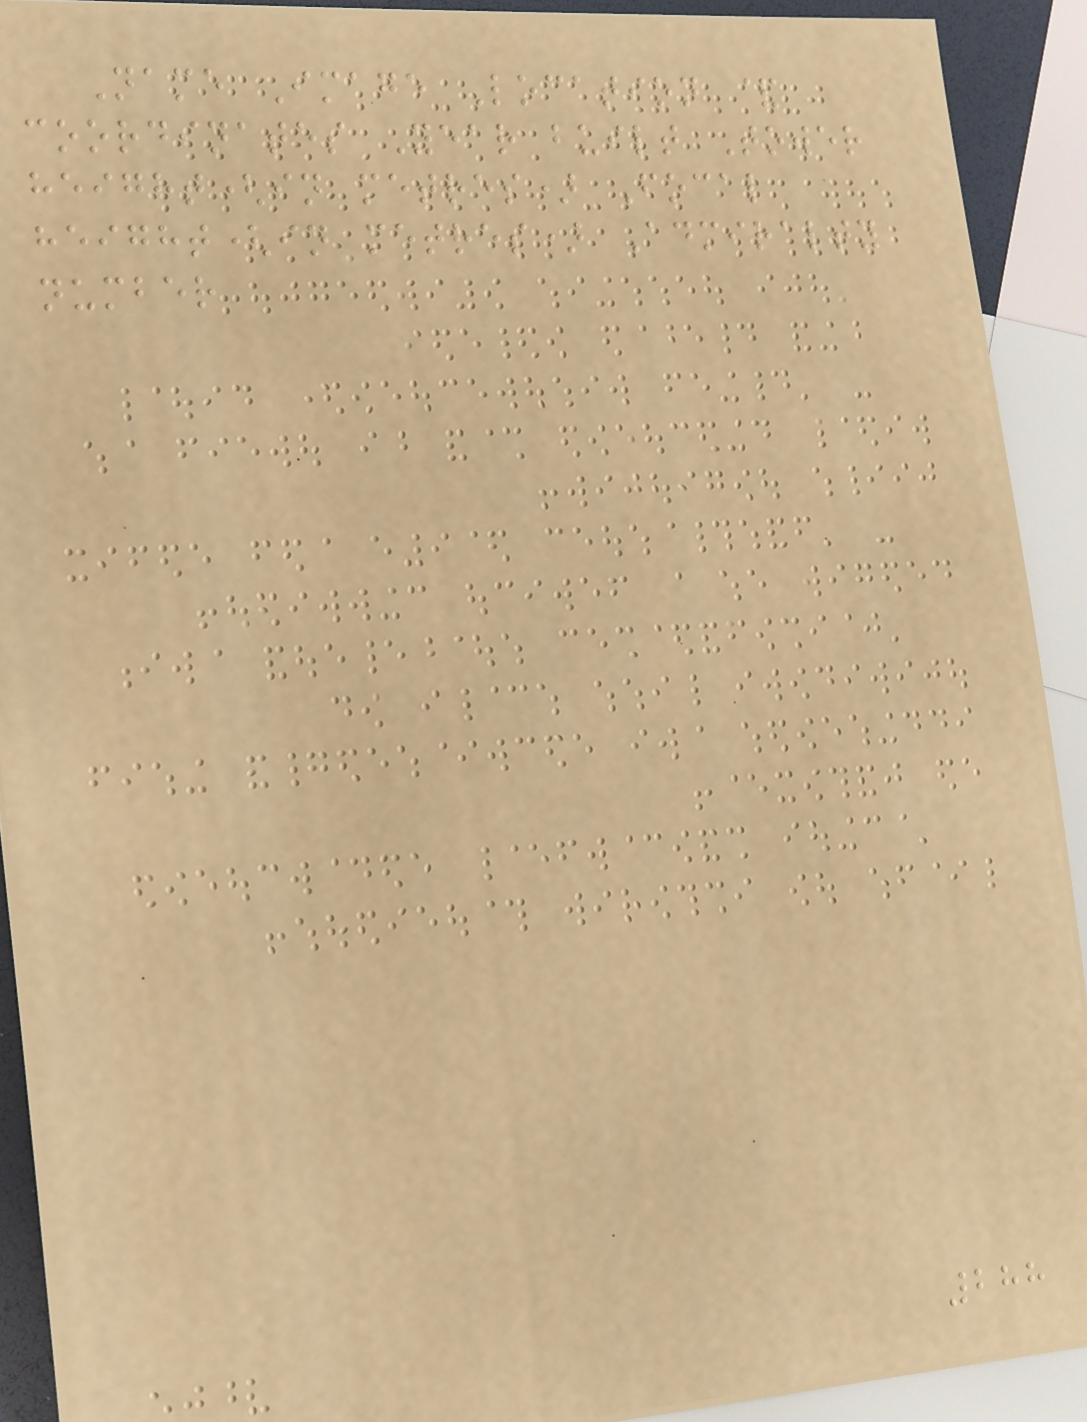Name Image Location &
coordinates Year built Tower
height(in metres) Focal
height(in metres) Admiralty
number
288
